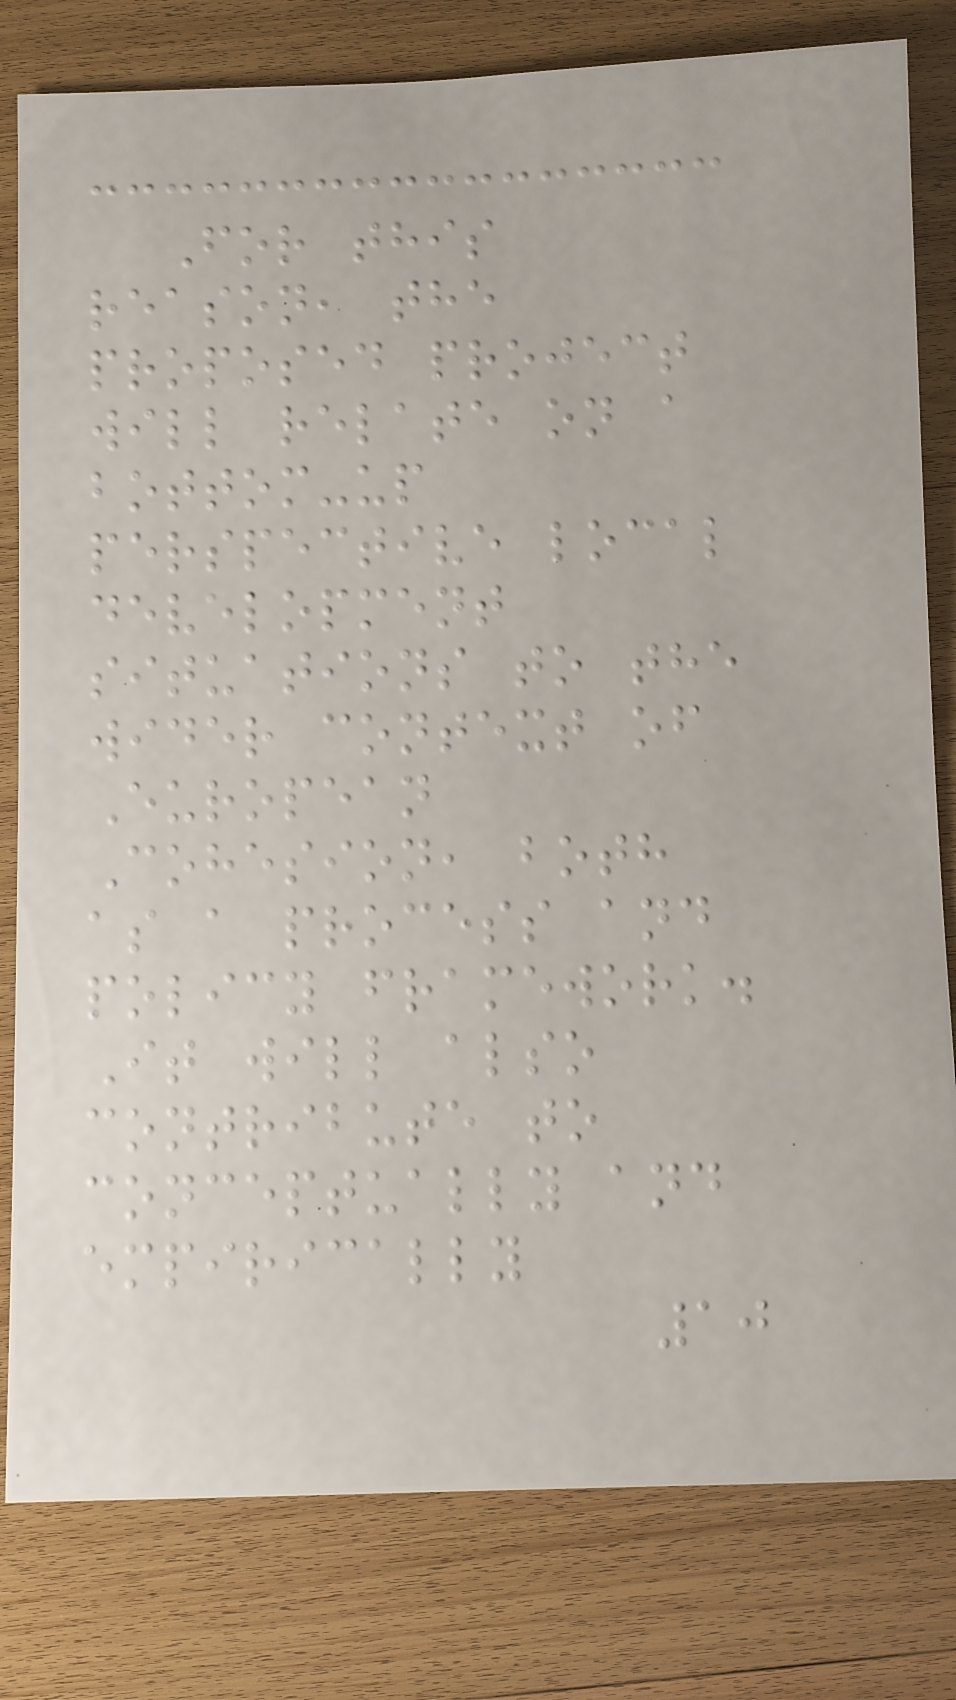For this
reason, the
proposed project
will relate on a
bottom-up
perspective local
development
situations to the
wider context of
European
Cohesion, both
as a process and
policy framework.
It will also
contribute to
conceptually and
empirically
10
